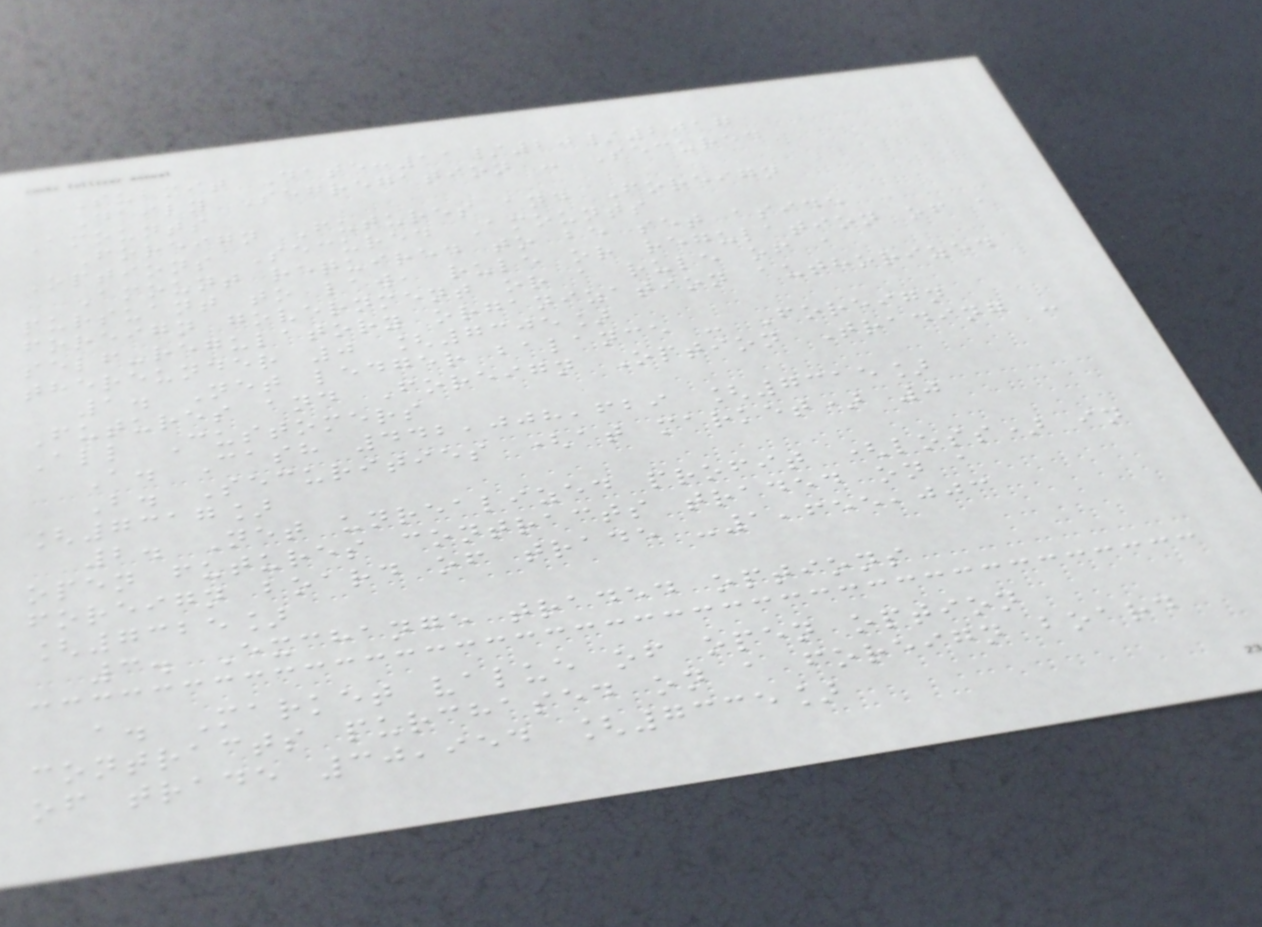Submit Date:11/20/2017
Daily Segregation - Secured
Amounts
Foreign Futures and Foreign
Options Secured Amounts
Amount required to be set aside
pursuant to law, rule or regulation of a
foreign government or a rule of a
self-regulatory organization authorized
thereunder 0 [7305]
1. Net ledger balance - Foreign
Futures and Foreign Option Trading -
All Customers
A. Cash 442,008,629 [7315]
B. Securities (at market) 0
[7317]
2. Net unrealized profit (loss) in
open futures contracts traded on a
foreign board of trade -1,655,003
[7325]
3. Exchange traded options
a. Market value of open option
contracts purchased on a foreign board
of trade 30,954 [7335]
